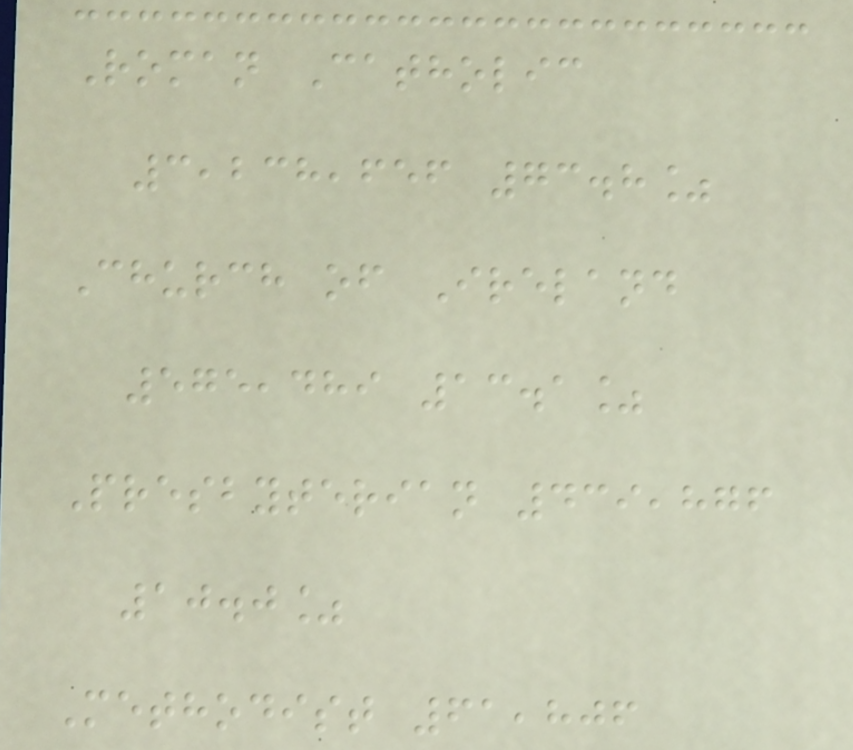Roman Catholic
3,238,656 73.8%
Church of Ireland
575,489 13.1%
Presbyterian 439,876
10.0%
Methodist 61,806
